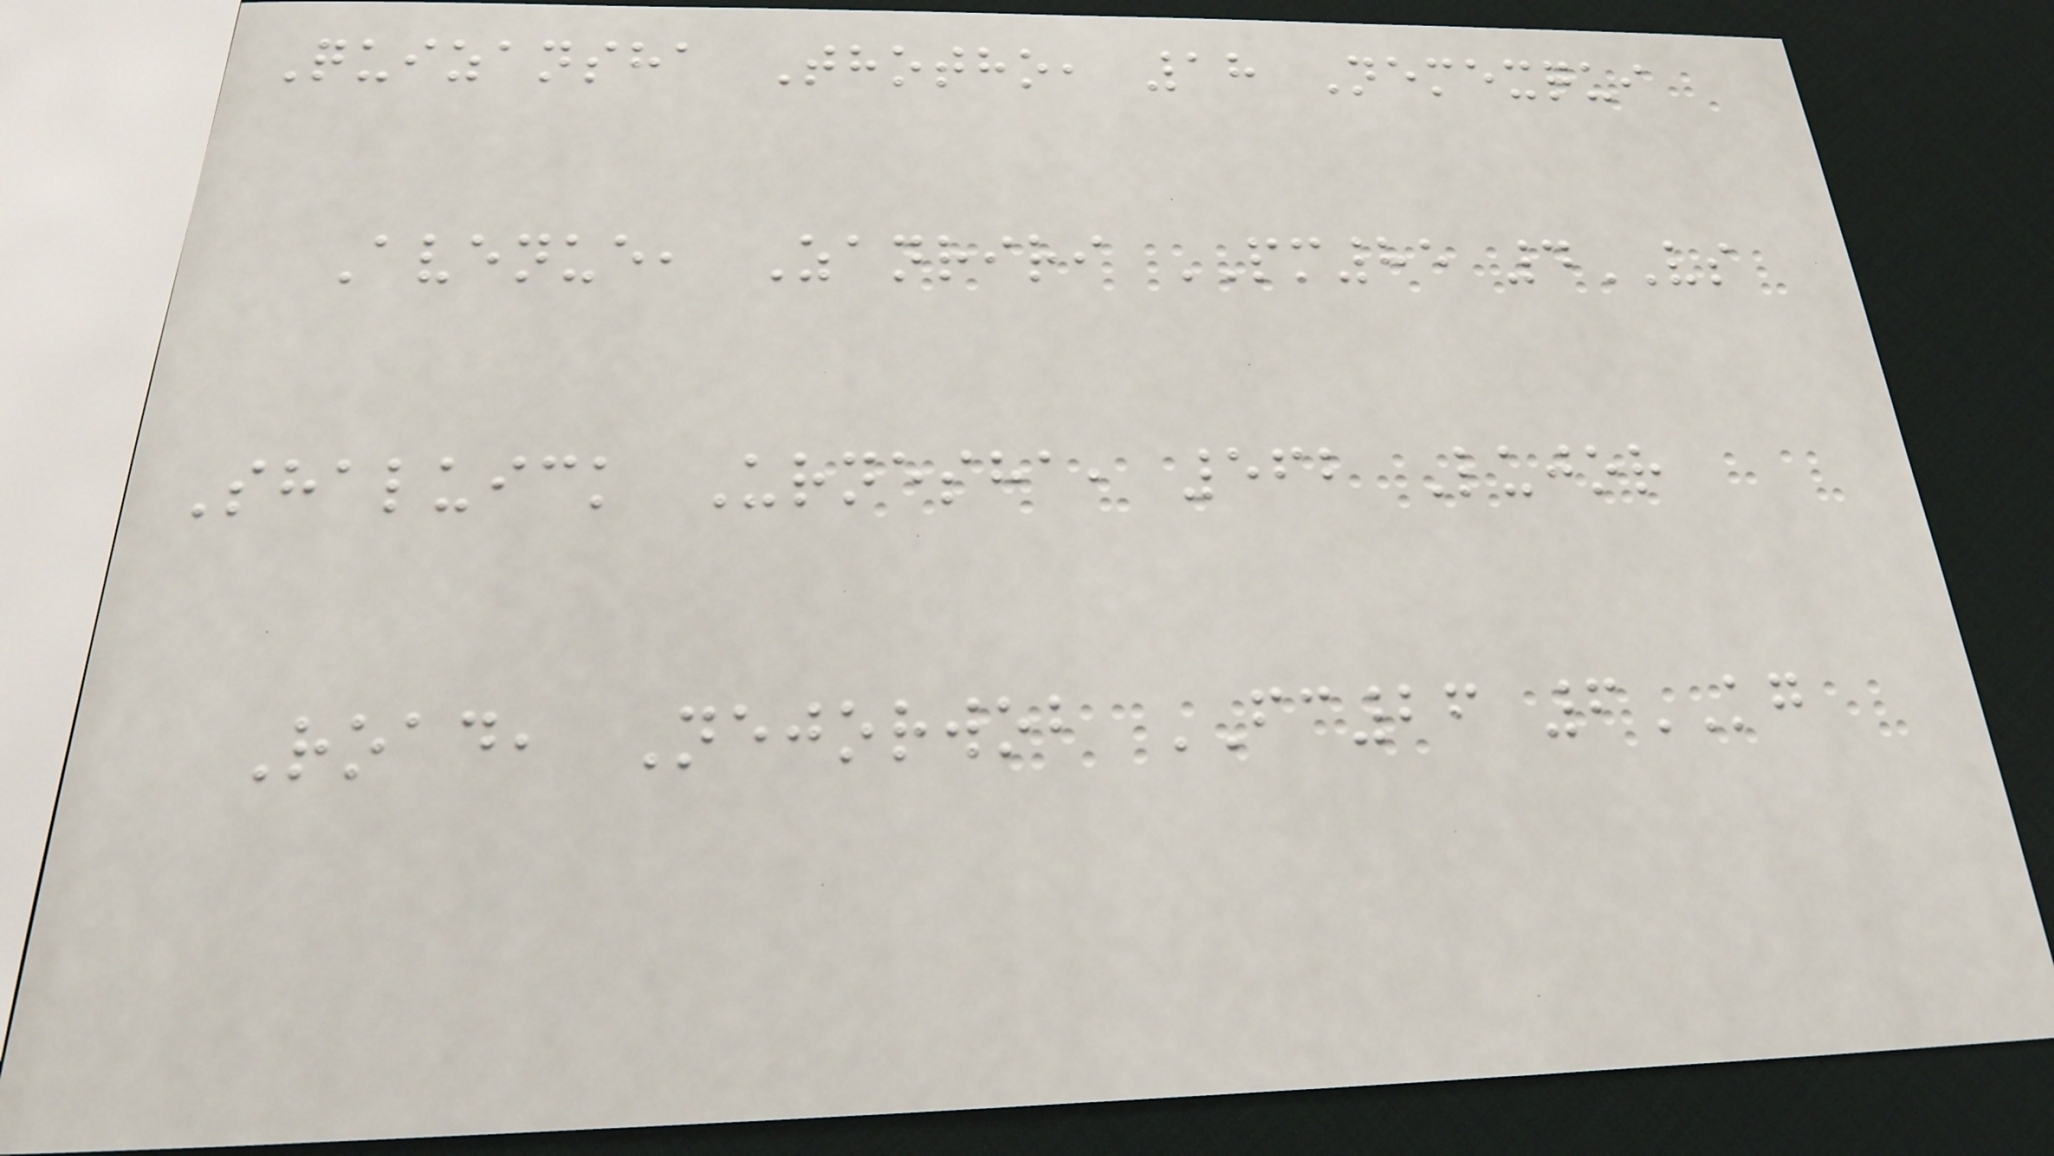Quizansha Thotho, 18 Nemexqui
Avenue, Zanriri PM85 4VS
Shaluick Urnesha, 562 Lujor
Road, Nejorwob FC26 6KG
